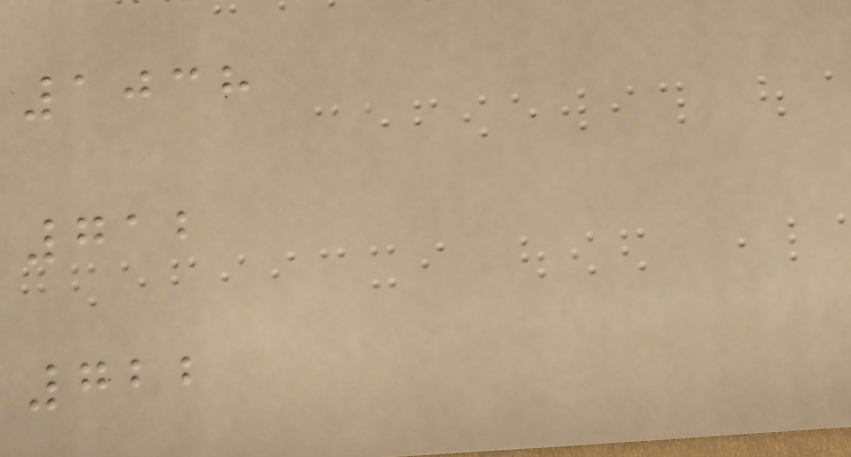1038
712
722
